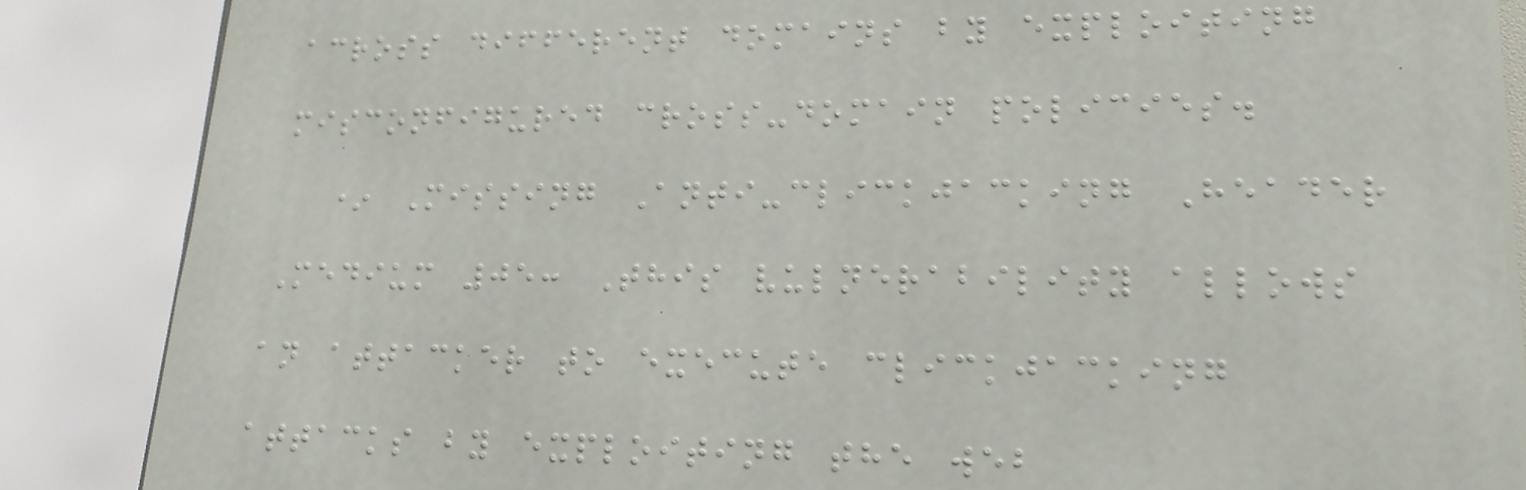across different domains by exploiting
misconfigured cross-domain policies.
* Missing Anti-clickjacking Header
Medium 05: This vulnerability allows
an attacker to execute clickjacking
attacks by exploiting the web
